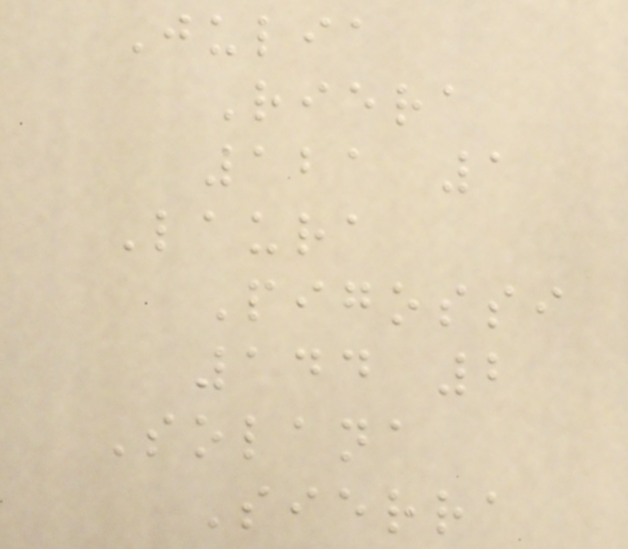Julia
Riera
121 1
Laura
Pigossi
144 2
Solana
Sierra
